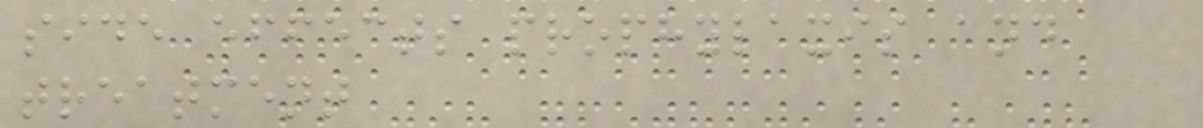side effects prophylaxis and
treatment
